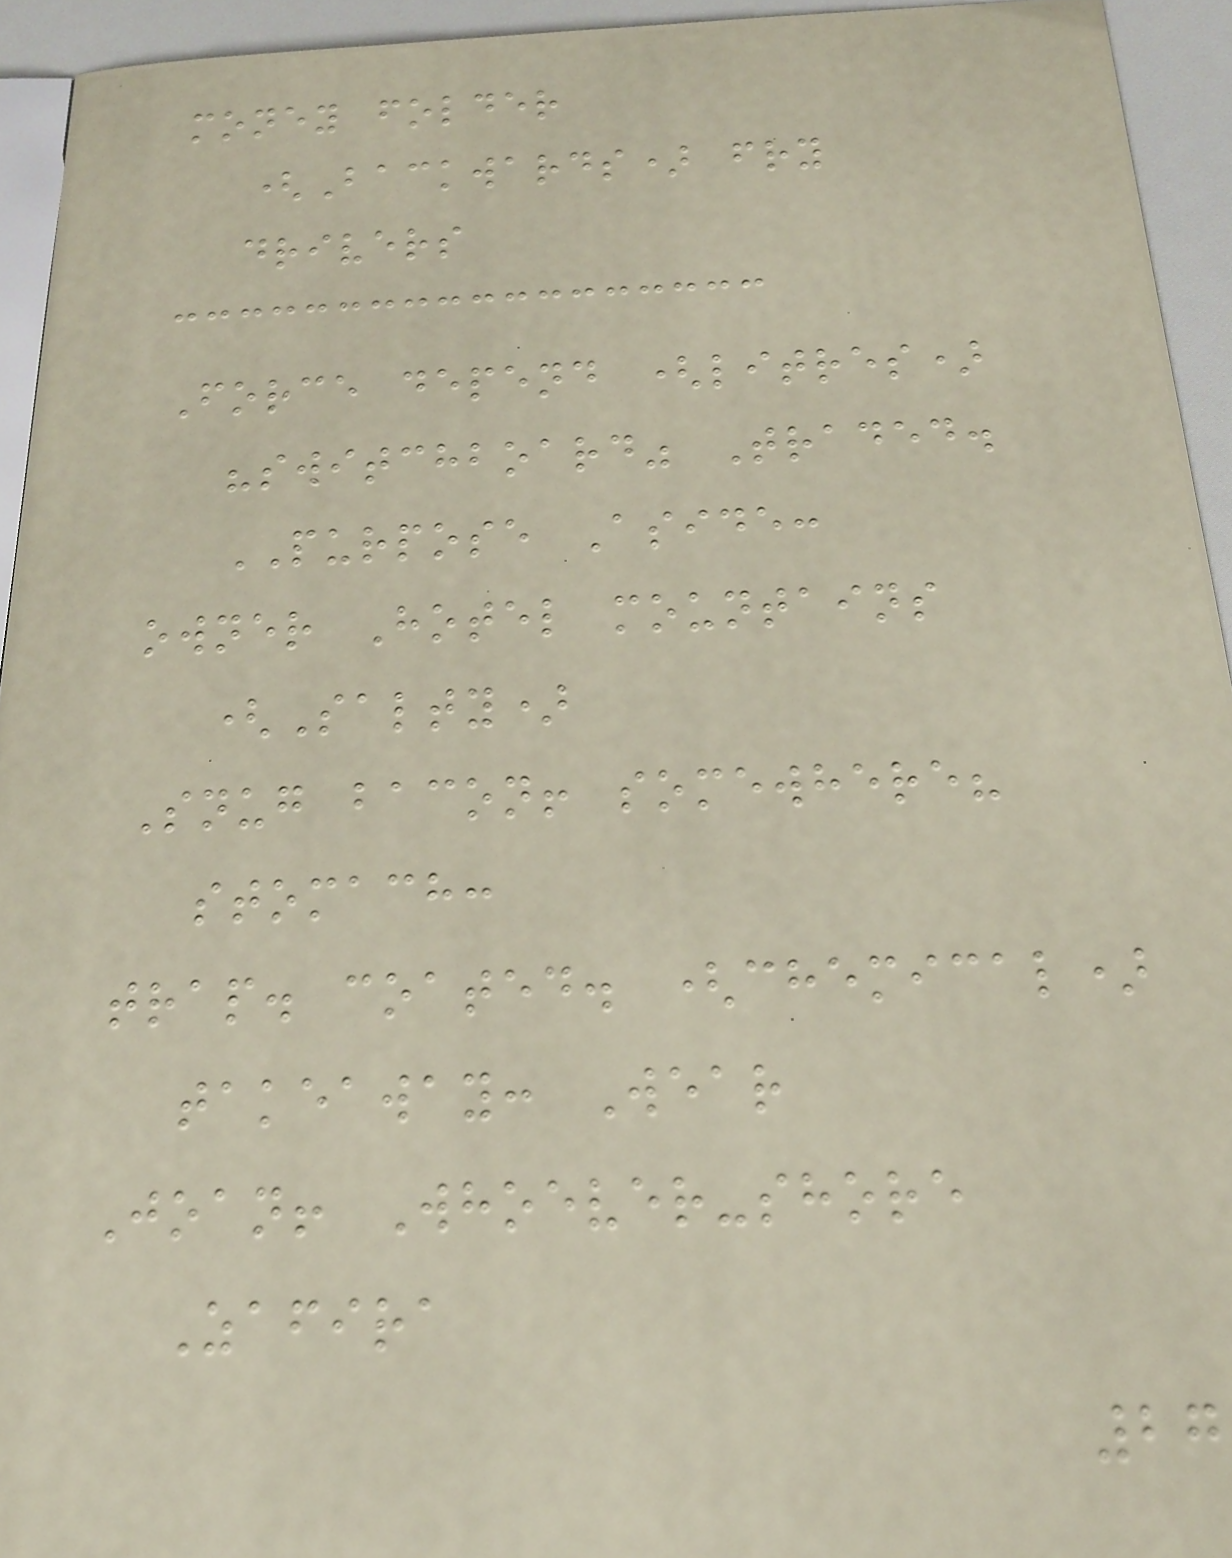money folder
(Backwards) fry
drivers
Force depend (litres)
"switchboard" Traded.
PURPOSE Aside:
owner Hotel mountains
(Salty)
Snug bacon! somewhere?
stomach:
trap. coated. (chemical)
takeaway: Wear
Joan! Whoever-shore
Zafira
27
